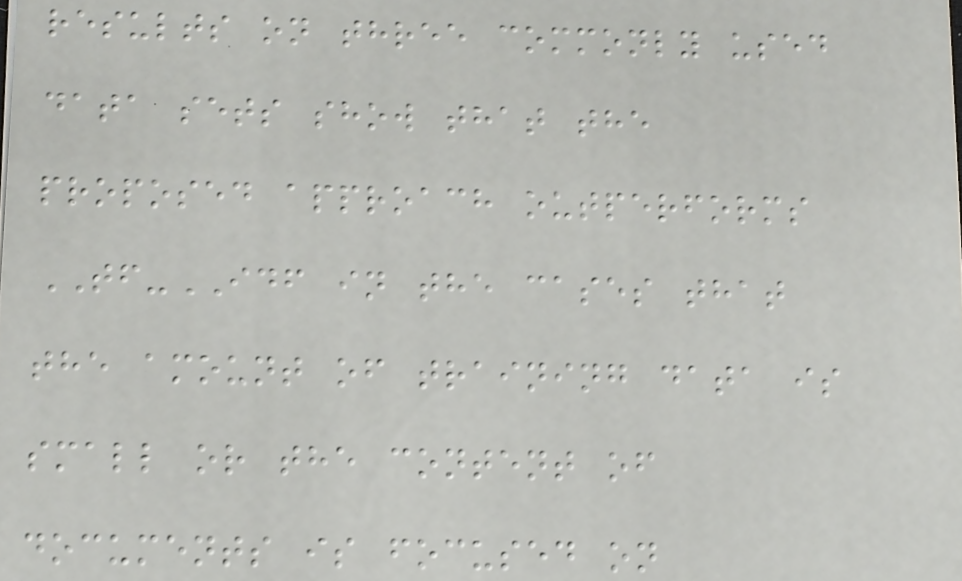results on three commonly used
data sets show that the
proposed approach outperforms
TF-IDF in the cases that
the amount of training data is
small or the content of
documents is focused on
